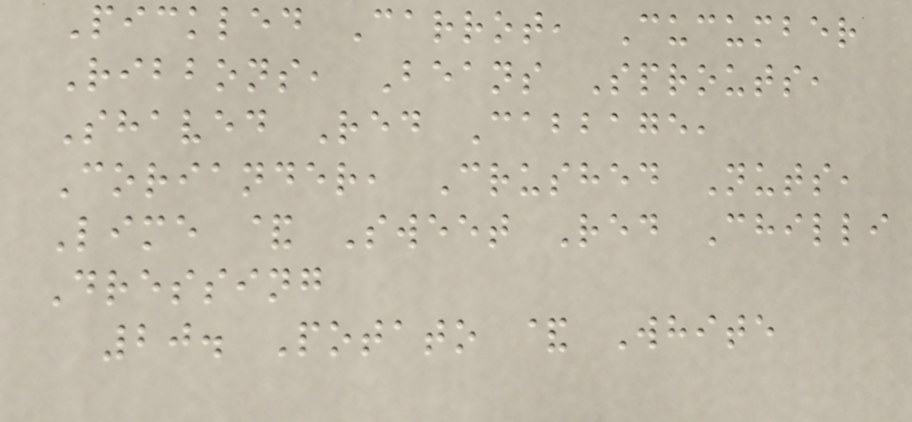Pickled Carrot, Cucumber
Ribbons, Beans Sprouts,
Shaved Red Cabbage,
Coriander, Crushed Nuts,
Lime & Sweet Red Chilli
Dressing
20. Potato & White
